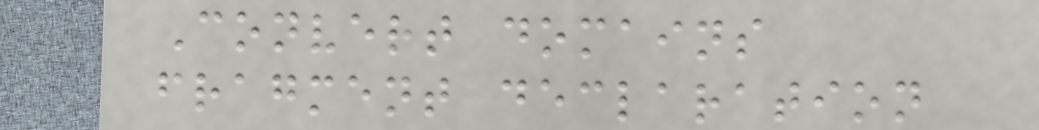Convert domains
fragment declaration
